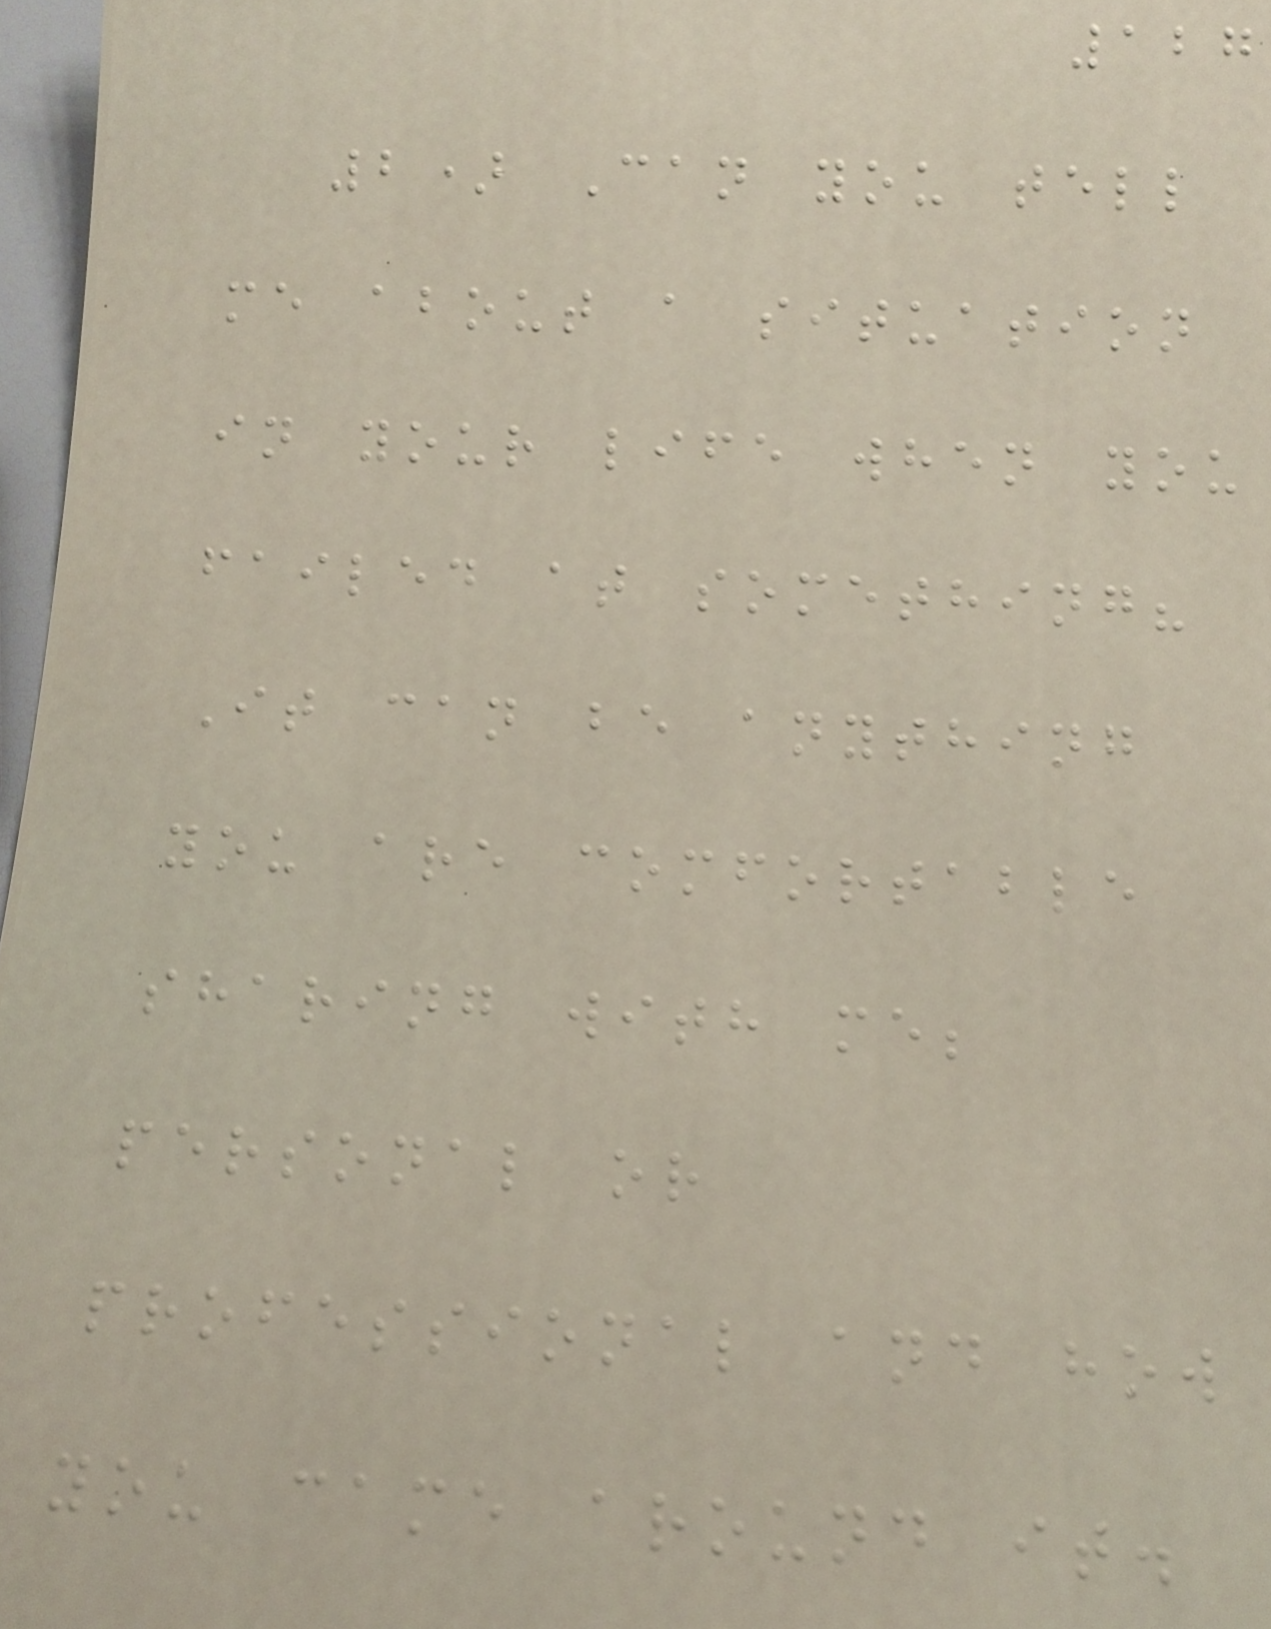127
2) Can you tell
me about a situation
in your life when you
failed at something?
It can be anything
you are comfortable
sharing with me;
personal or
professional and how
you came around it.
